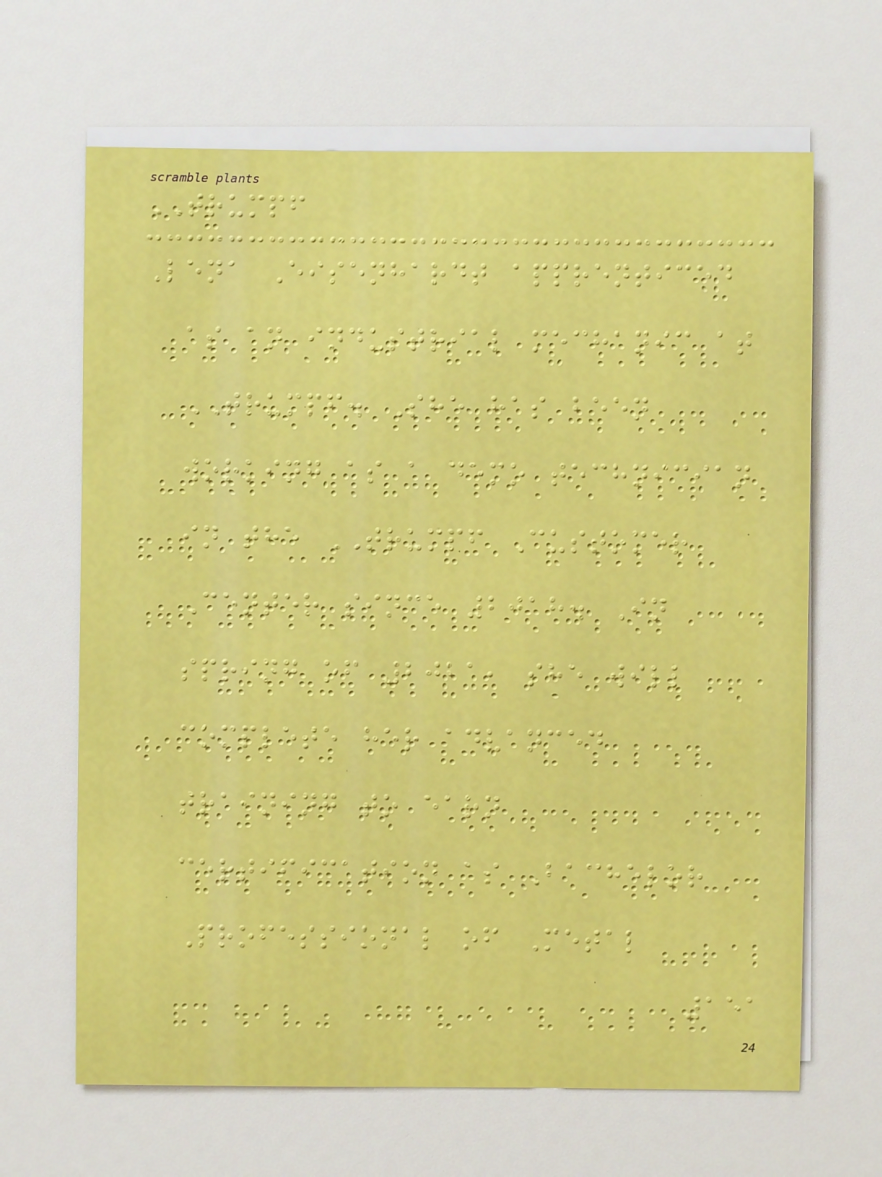TRUMPF
Lena Eisenhardt apprenticed
as an industrial mechanic at
TRUMPF. She has been
working as a demo technician
in the TRUMPF Customer
Center since 2018. In
spring of 2021, she will
complete her advanced
training to earn
certification as Bachelor
Professional of Metal
151
